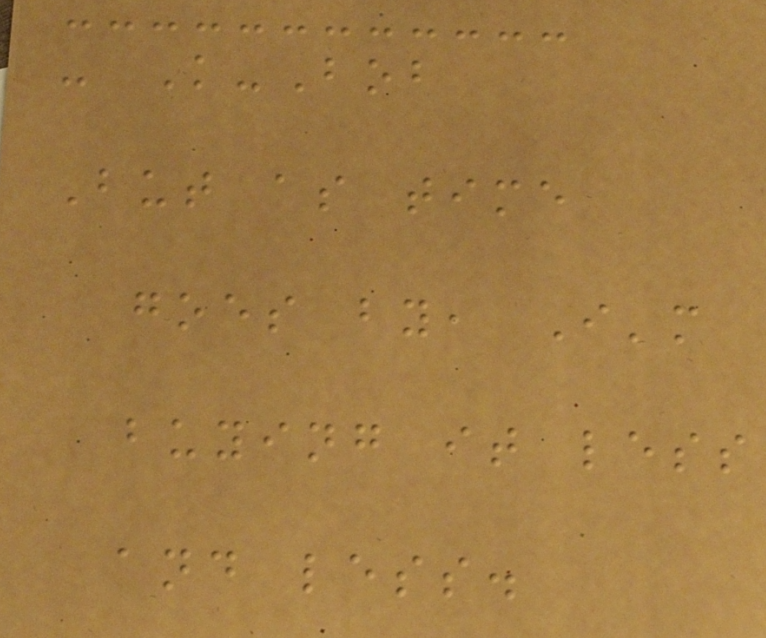- K-Bob
But as time
goes by, I'm
buying it less
and less.
